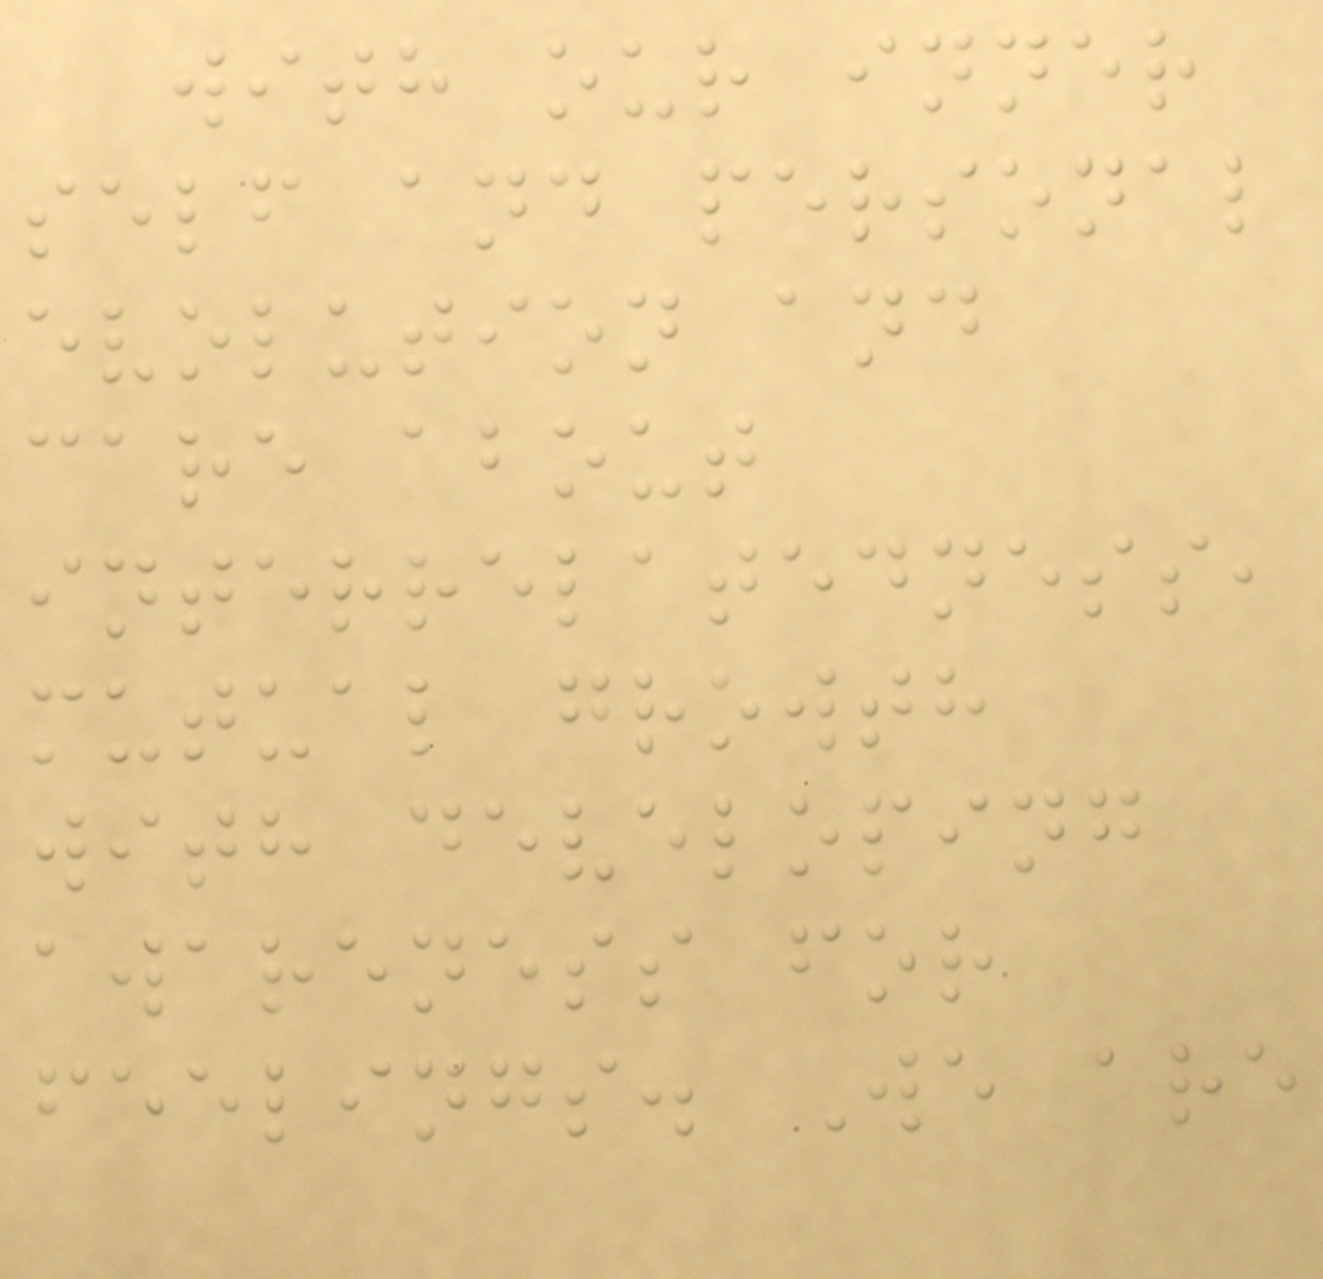with our inner
self and personal
evolution and
care about
interrelatedness,
mutual growth
with developing
awareness for
feelings. We are
